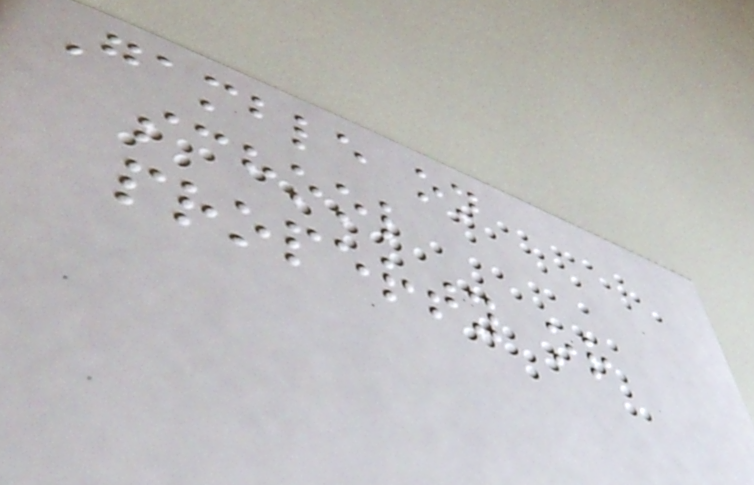Gamble on
school
property or
